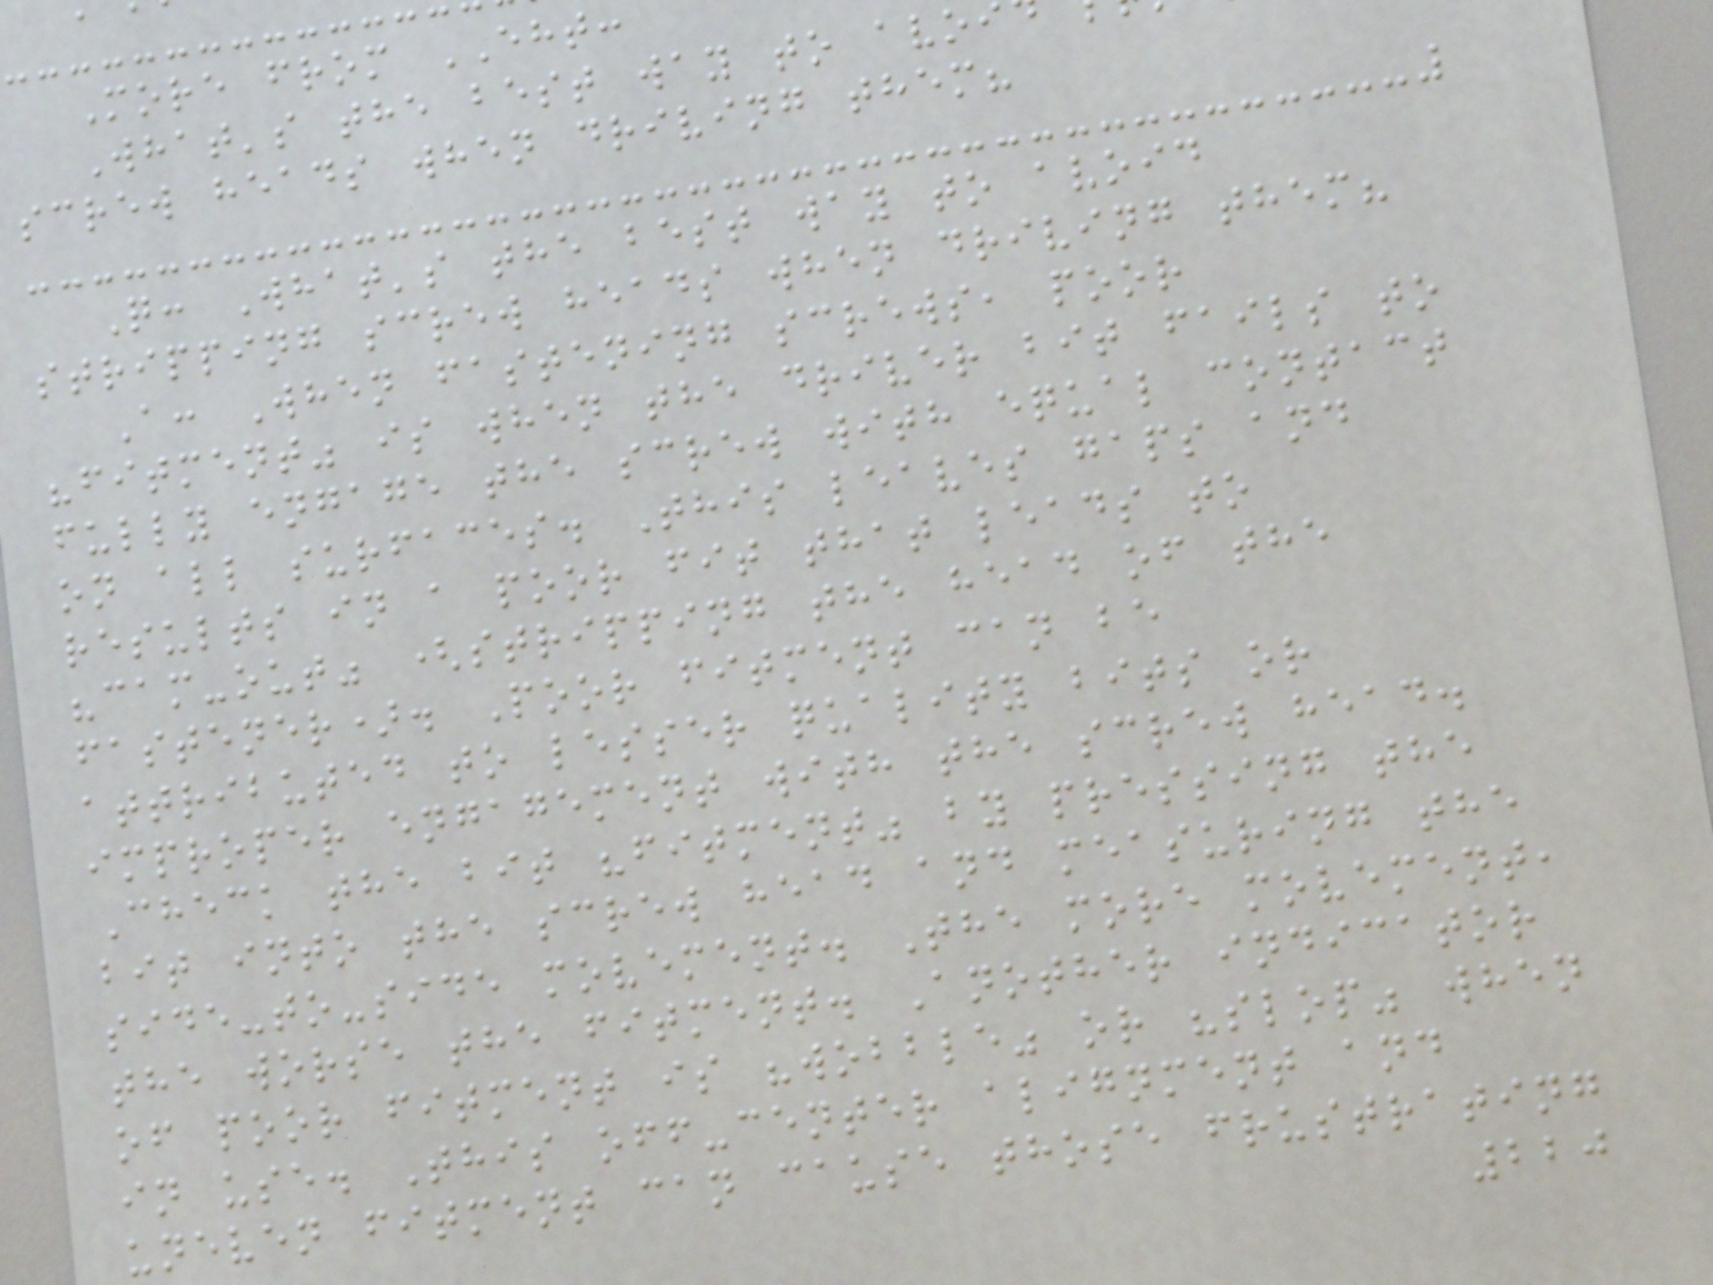More from EHT:
What's the best way to avoi
screw heads when driving them?
Q: What's the best way to avoid
stripping screw heads when driving them?
A: When fastening screws, poor
"fitment" is when the driver bit fails to
fully engage the screw with equal contact
on all surfaces. This leaves gaps and
results in a poor fit that leads to
"cam-out" (stripping the head of the
fastener). Poor fitment can be
attributed to lesser quality bits or
improper engagement with the screw head.
Check the bit "fitment" by pressing the
bit into the screw head and measuring the
side-to-side movement. The more movement,
the worse the fitment. Another indicator
of poor fitment is "wobble" or "slop" when
in use. This off-center alignment and
uneven fitment can cause those frustrating
220
